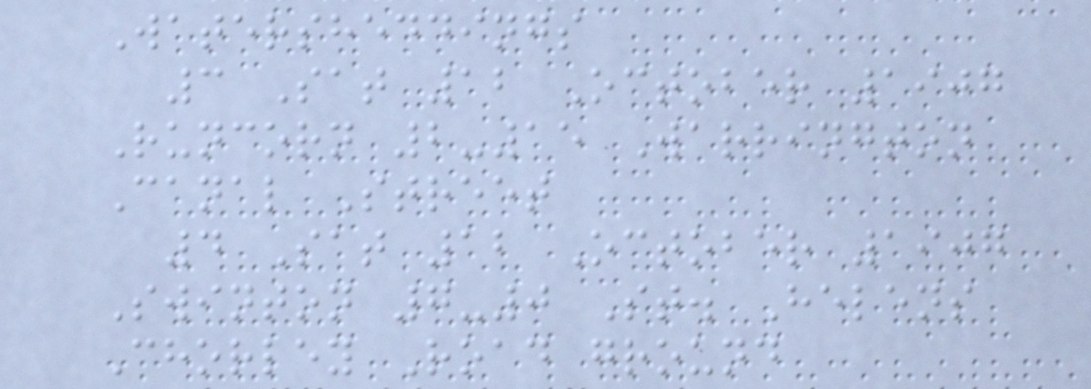Watersheddings
3 Sat 12 October 1907
Runcorn 2-15 Warrington
Canal Street
4 Sat 12 October 1907
Swinton 7-0 St. Helens
Chorley Road ground
